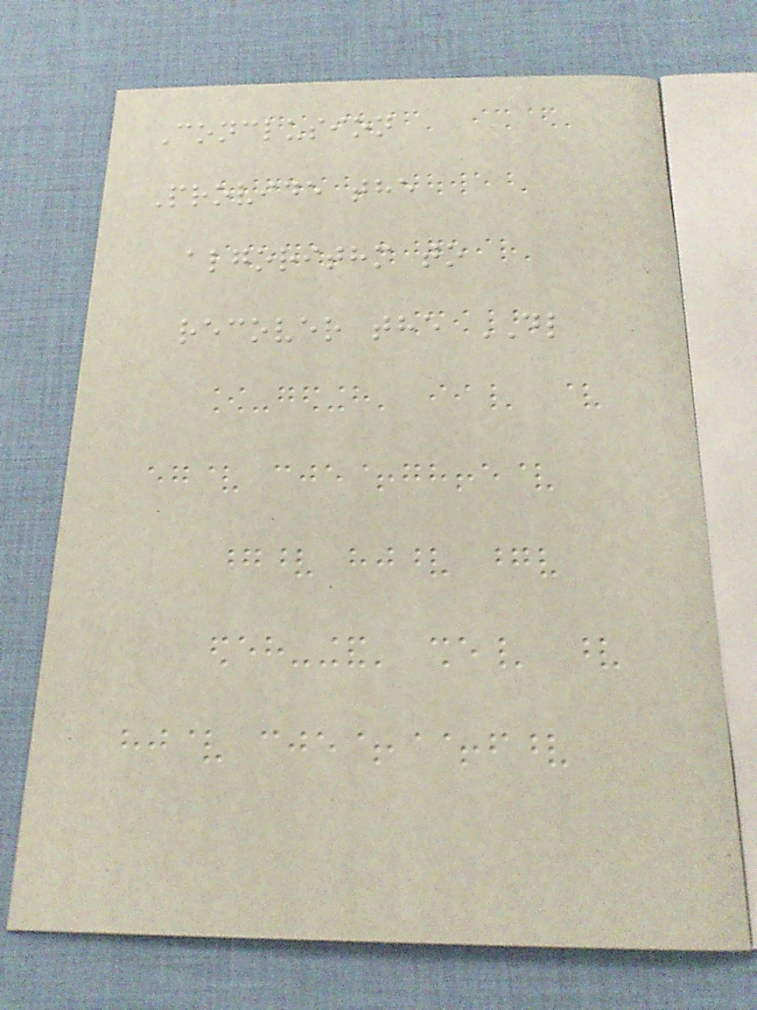Conclusion
Provide the
algorithm to
recover the DL
